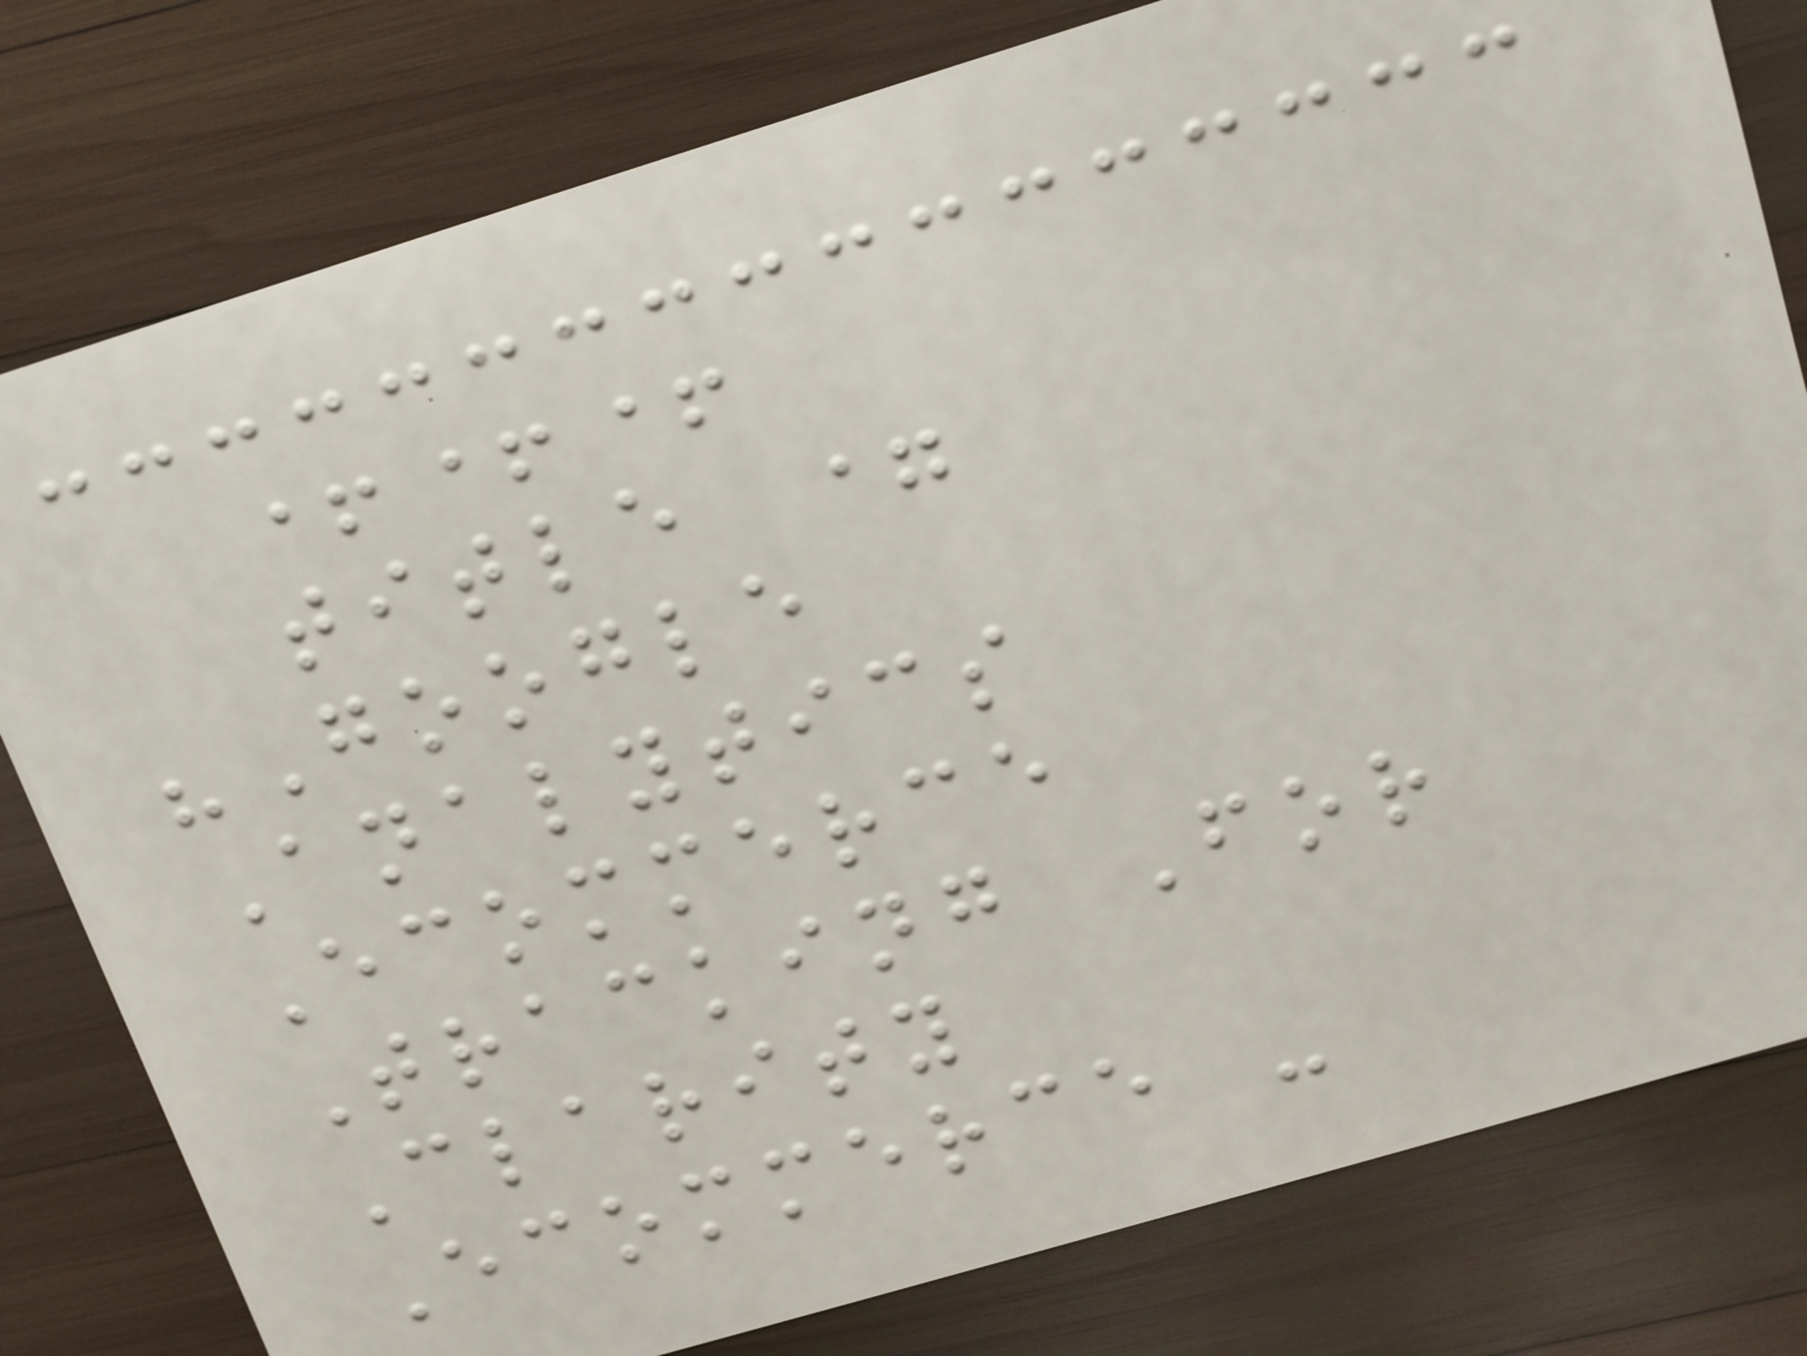+++
title =
"Google
Analytics
Ecommerce
Tracking For
Clarity
Ecommerce -
